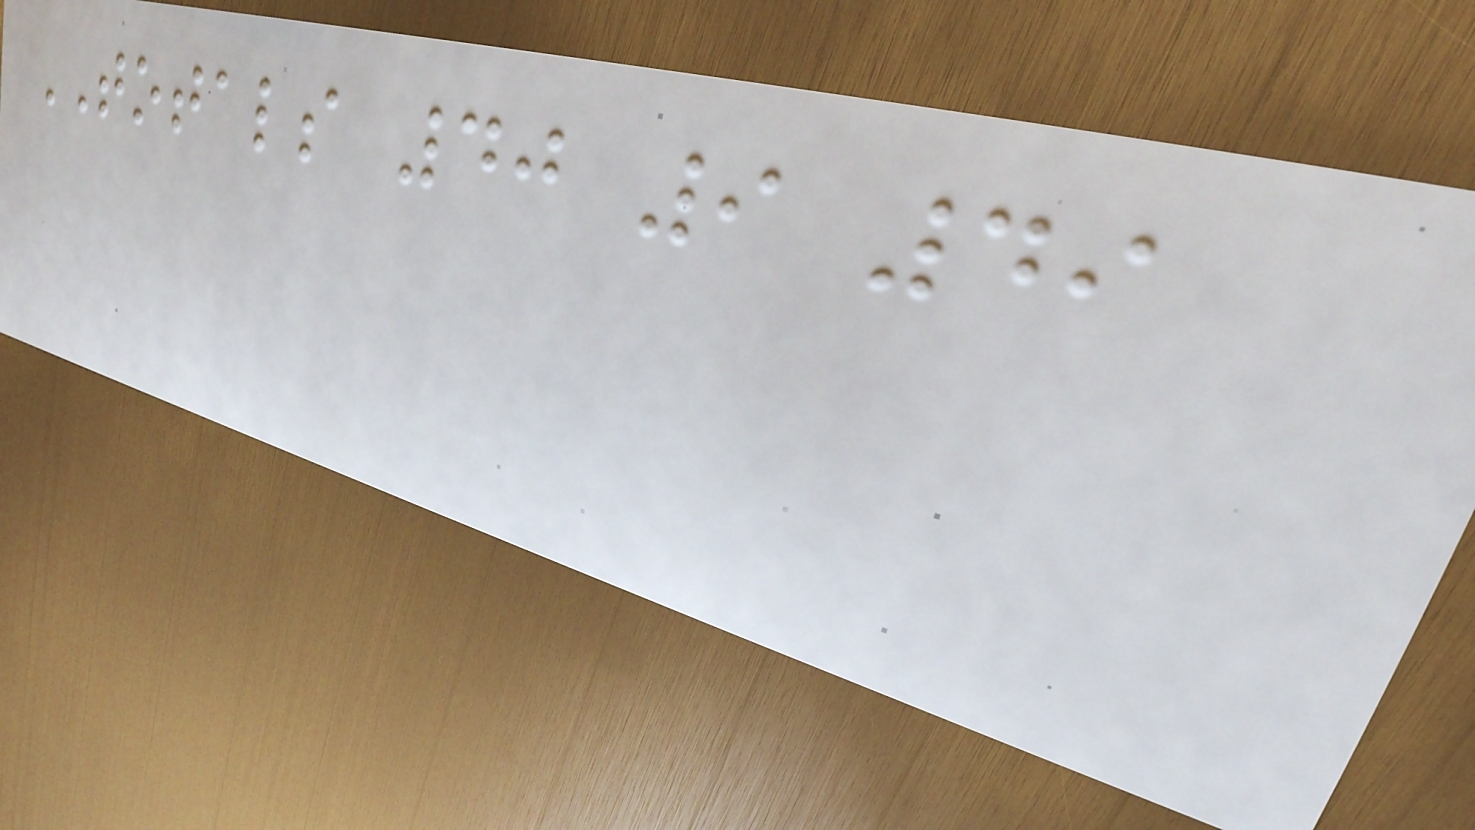TOTALS 40 9 49
